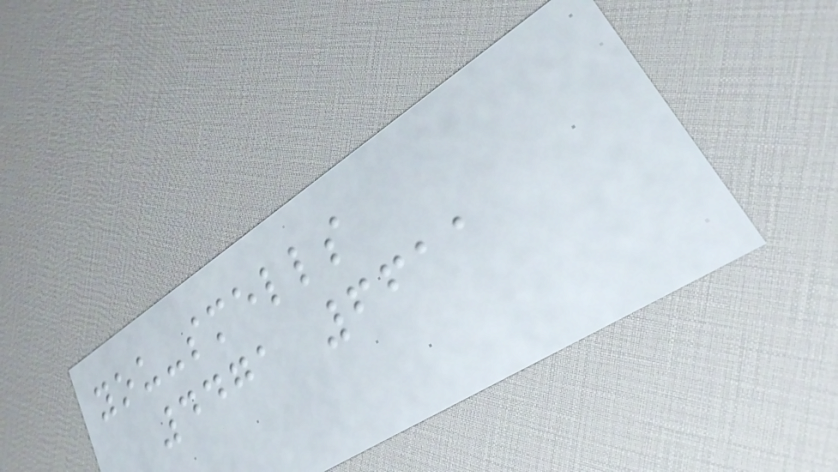you-smells
4471 6611
